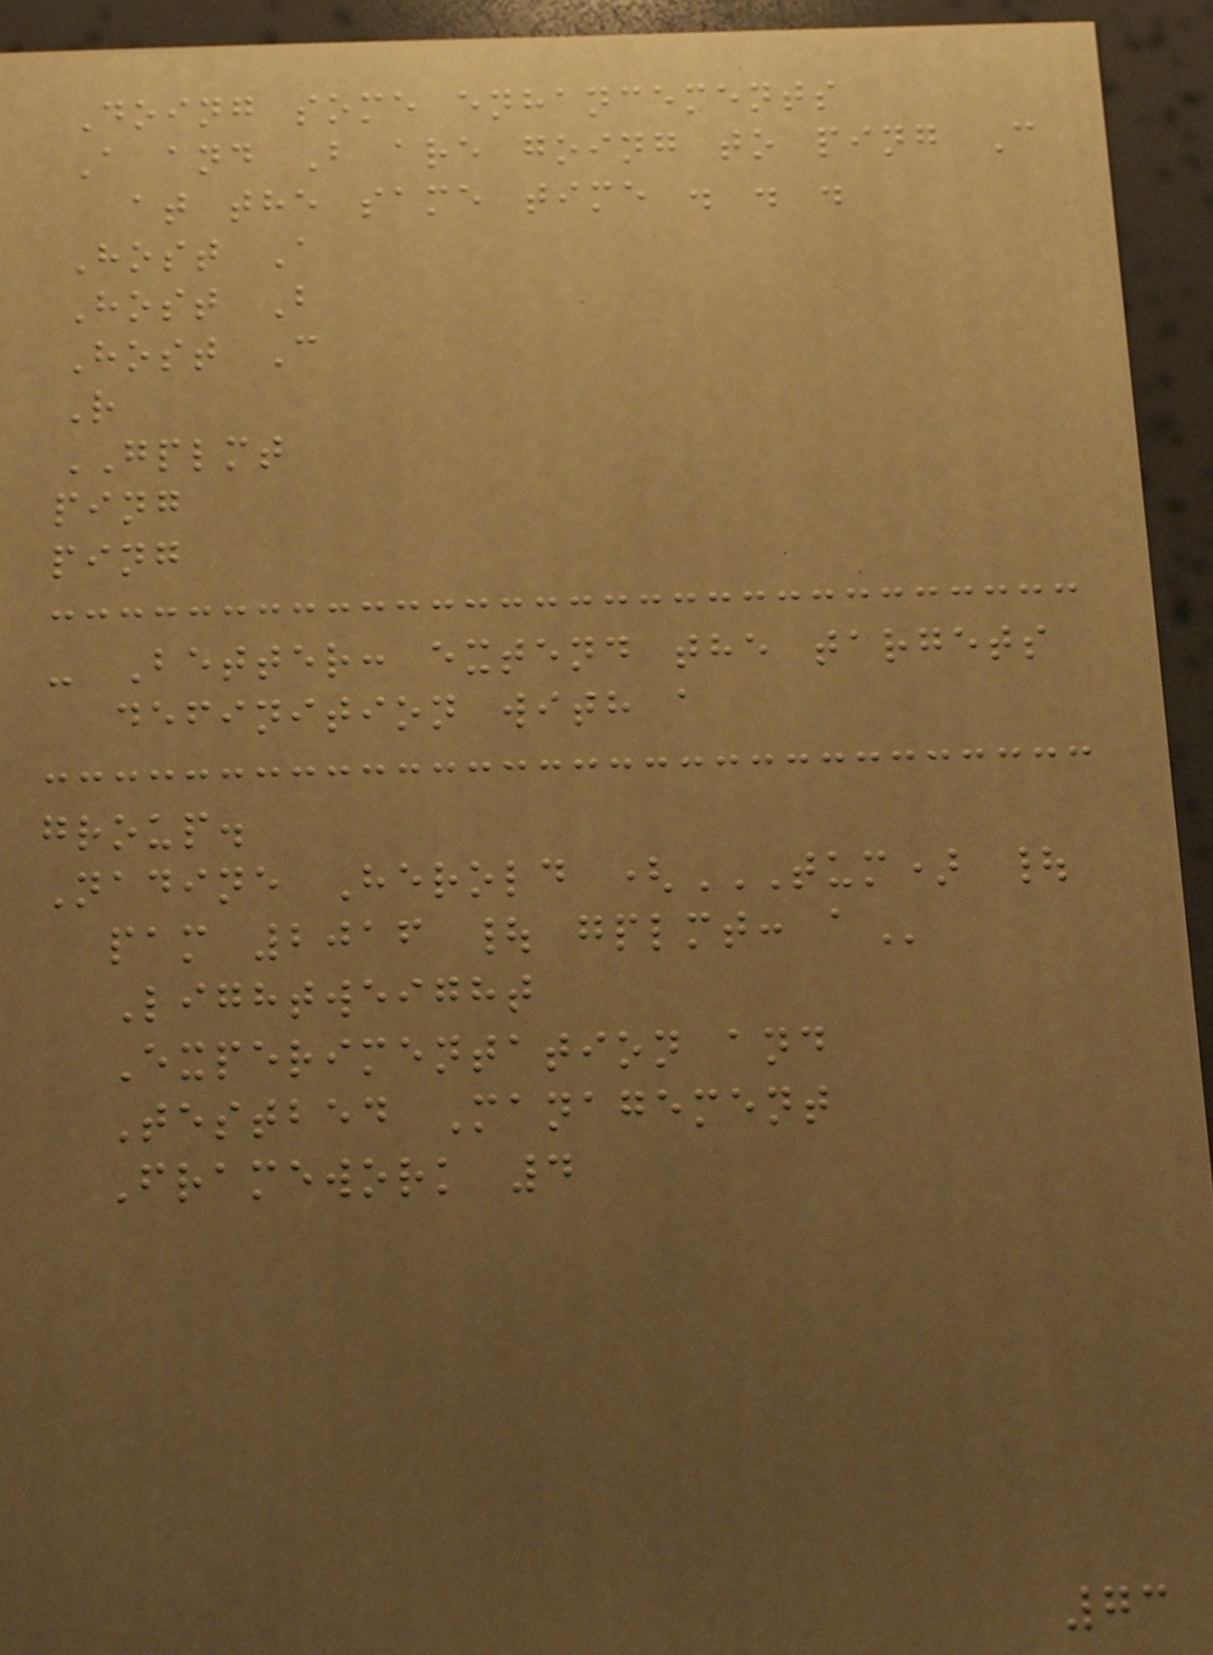Doing some enhancements
A and B are going to ping C
at the same time . . .
Host A
Host B
Host C
R
GPLMT
ping
ping
- Better: extend the targets
definition with a
group.
Nadine Herold (TUM) |
PAM 2016 | GPLMT: A
Lightweight
Experimentation and
Testbed Management
Framework 4
73
